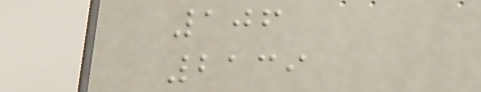106
2139
